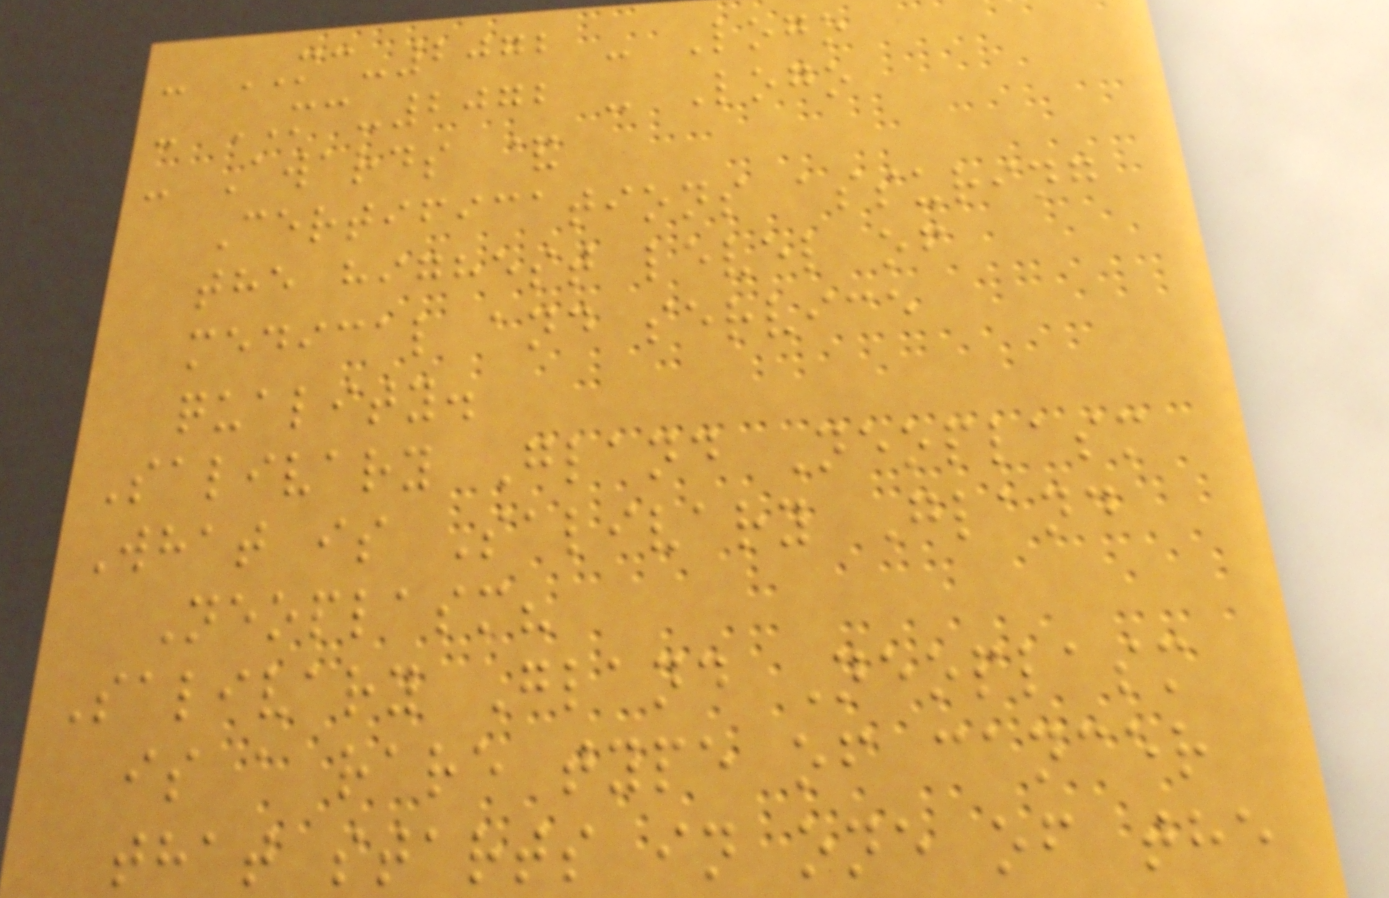- MC-2072 - Logo
- MC-2072 - Logo
- Awards &
Certifications assuring
the highest level of
medical and service
quality.
Salivary Gland Neoplasm
What is Salivary Gland
Neoplasm?
Salivary Gland Neoplasm
is a rare type of cancer
that starts in one of the
